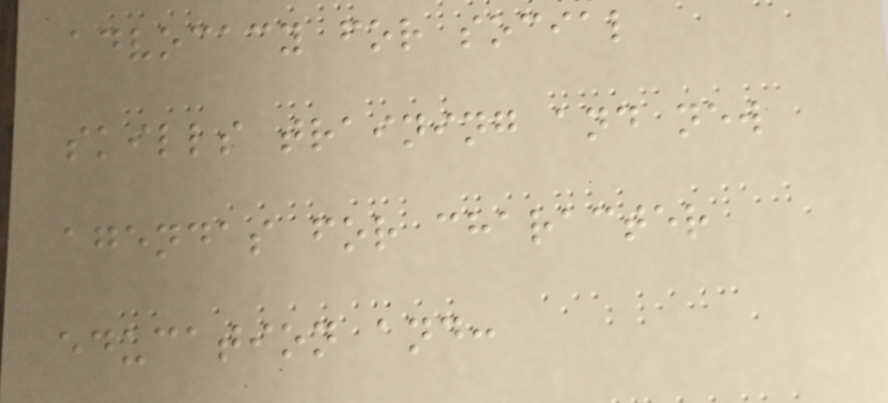advocacy for social
skills training and new
agendas for character
education and:
